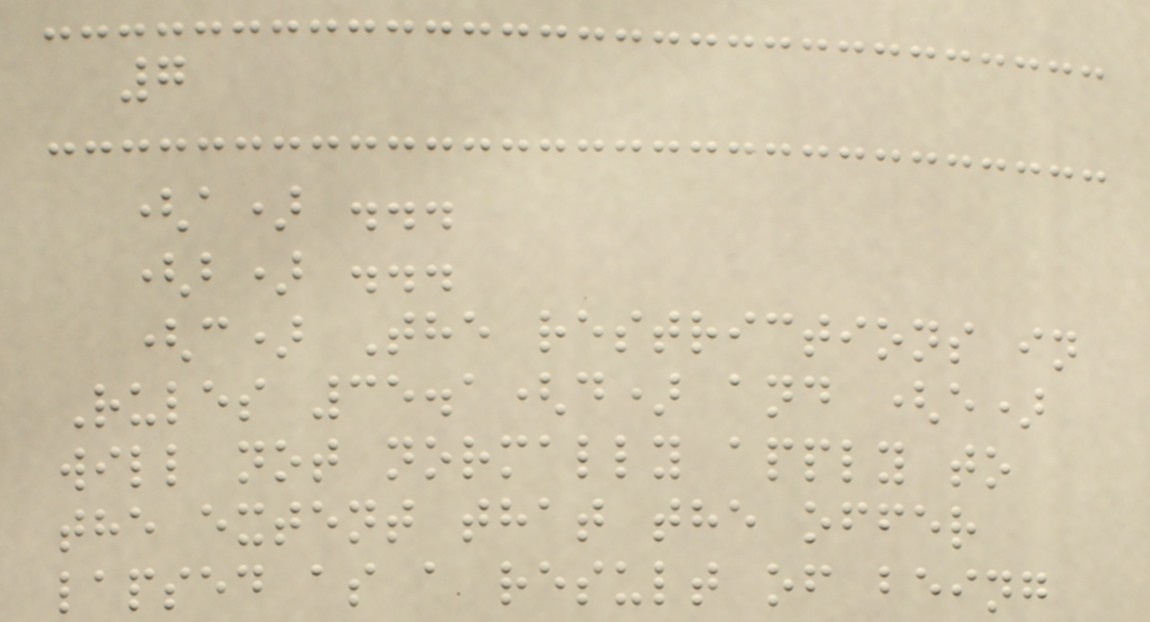7
(a) ...
(b) ...
(c) The restrictions in
Rules 35.1(d) and (e)
will not normally apply to
the extent that the offer
lapsed as a result of being
